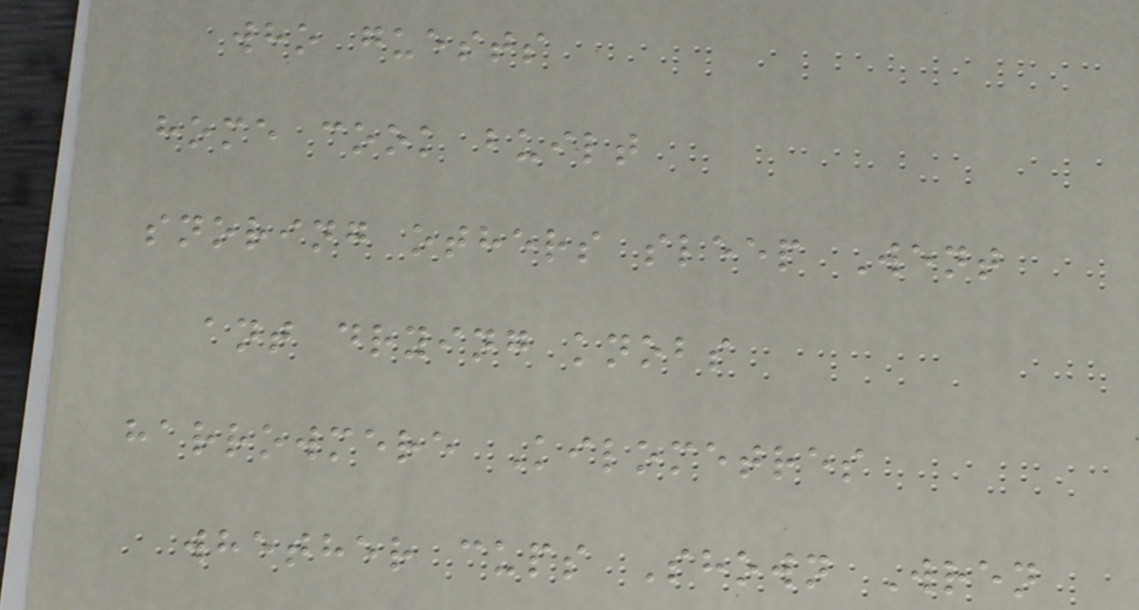who guests
home cook built
snoring others sleep Went
ant drying knobs
harrowmere Kilometres
whether cups Shown Wren
